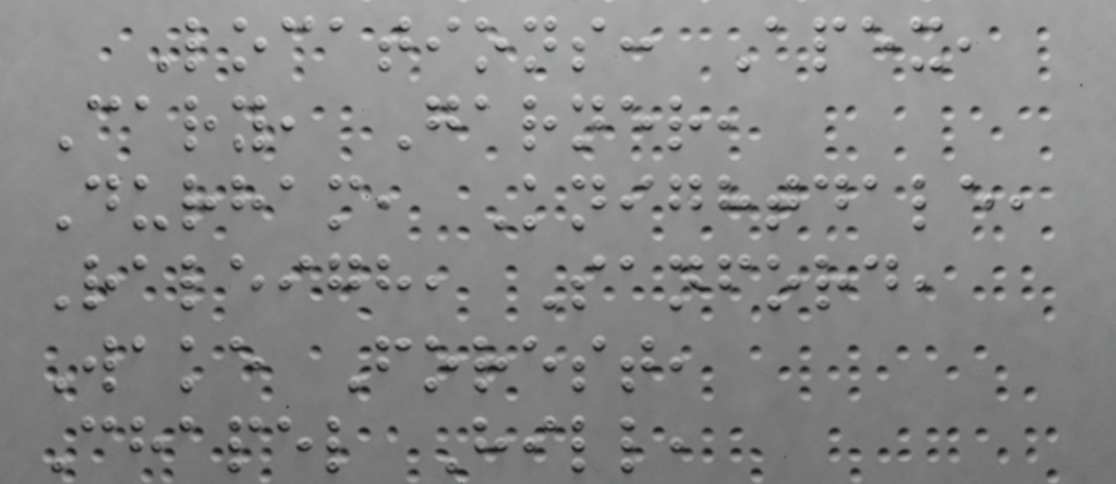Locations: Apex,
Cary, Garner,
Durham, Knightdale,
Raleigh, Sanford,
Wake Forest,
Chapel Hill,
